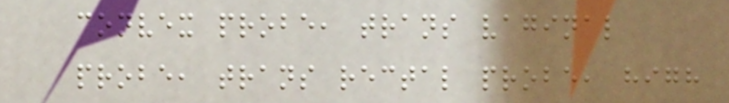convex probe, trans vaginal
probe, trans rectal probe, high
